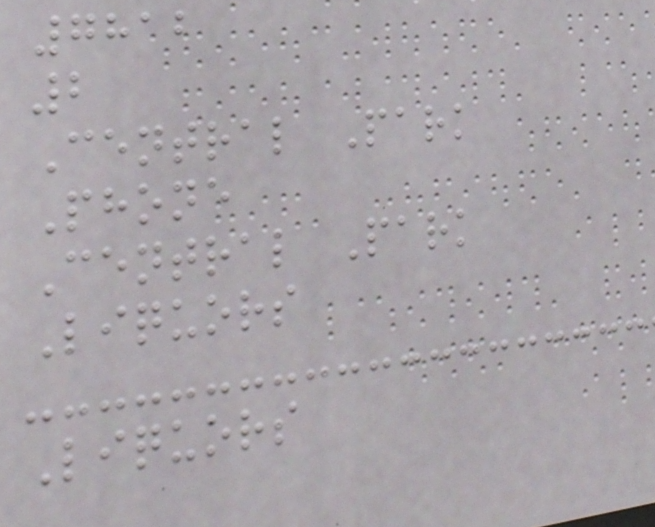7812
2
Central Park
Phone
Central Park
Liquors
Liquors
